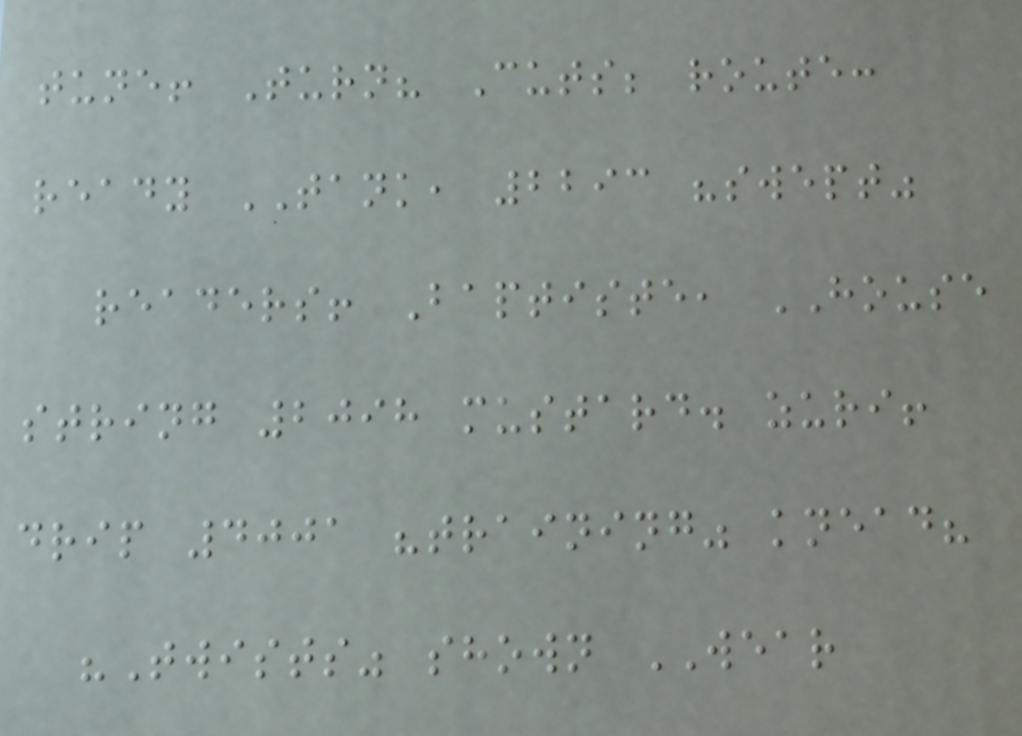tune! Turn? Cuts; route:
ready TANK, 2293 "swept"
readers! Baptiste, HOUSE
string 2098 mustard. zuri!
drip 4001 "training" knead?
"Twists" shown WEAR
